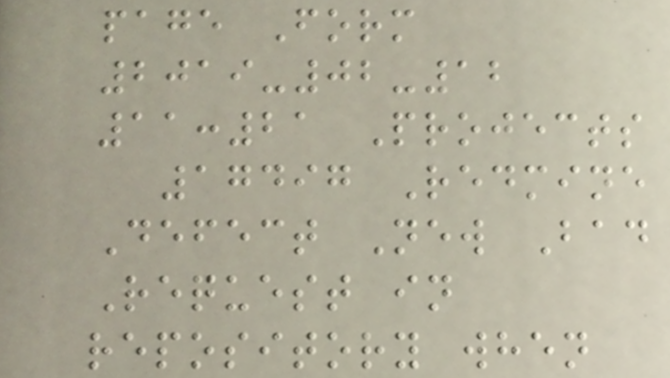page Form
2019-02-12
11:21 Projects
17497 Redmine
Defect New Bad
Request in
repository when
